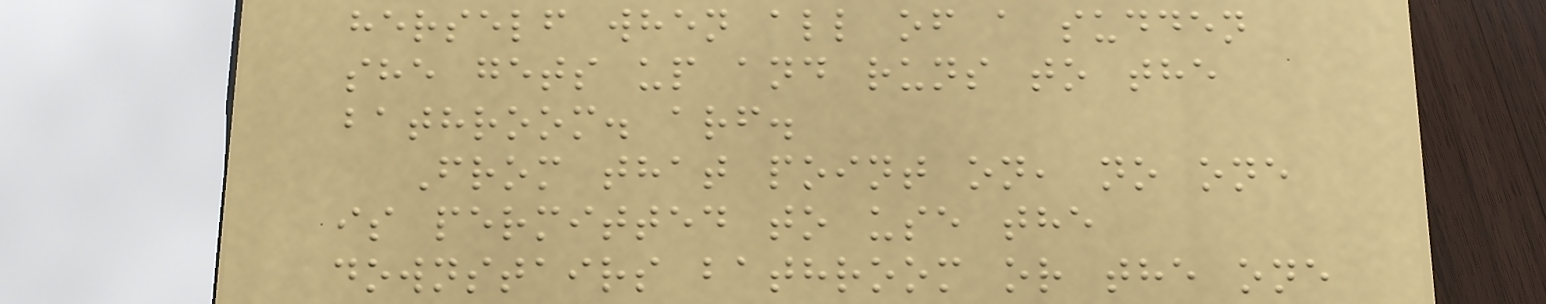herself when all of a sudden
she gets up and runs to the
bathroom. arf.
From that point on, no one
is permitted to use the
downstairs bathroom or the one
